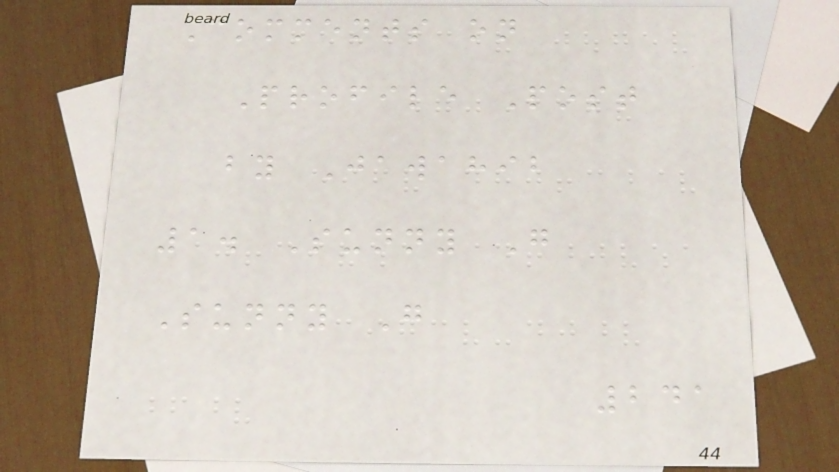Comments on
Profile Post
by Jawahib
1. Sunny G
Sunny G
241
